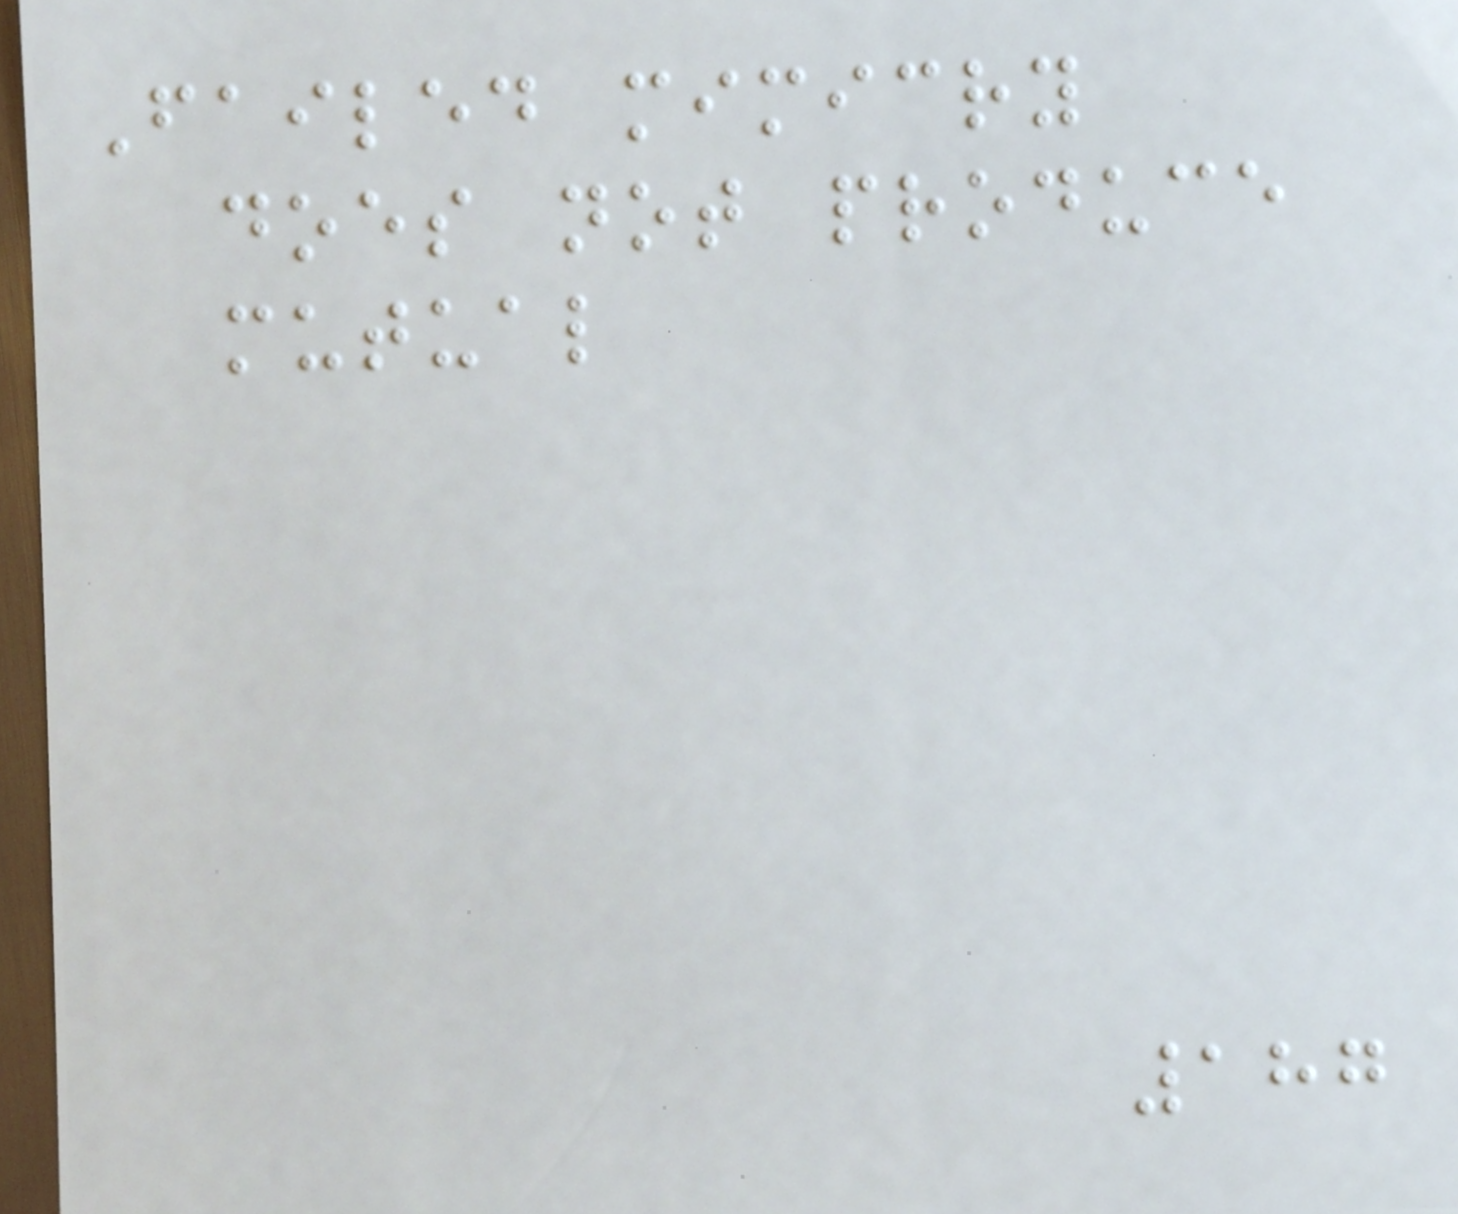Failed mimicry
does not produce
mutual
187
